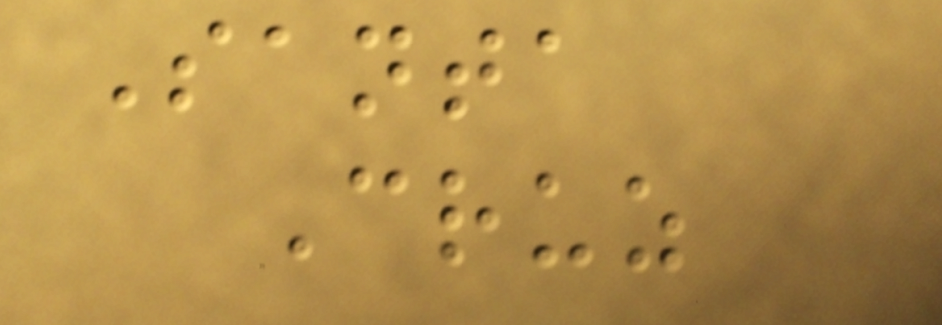Santa
Cruz
